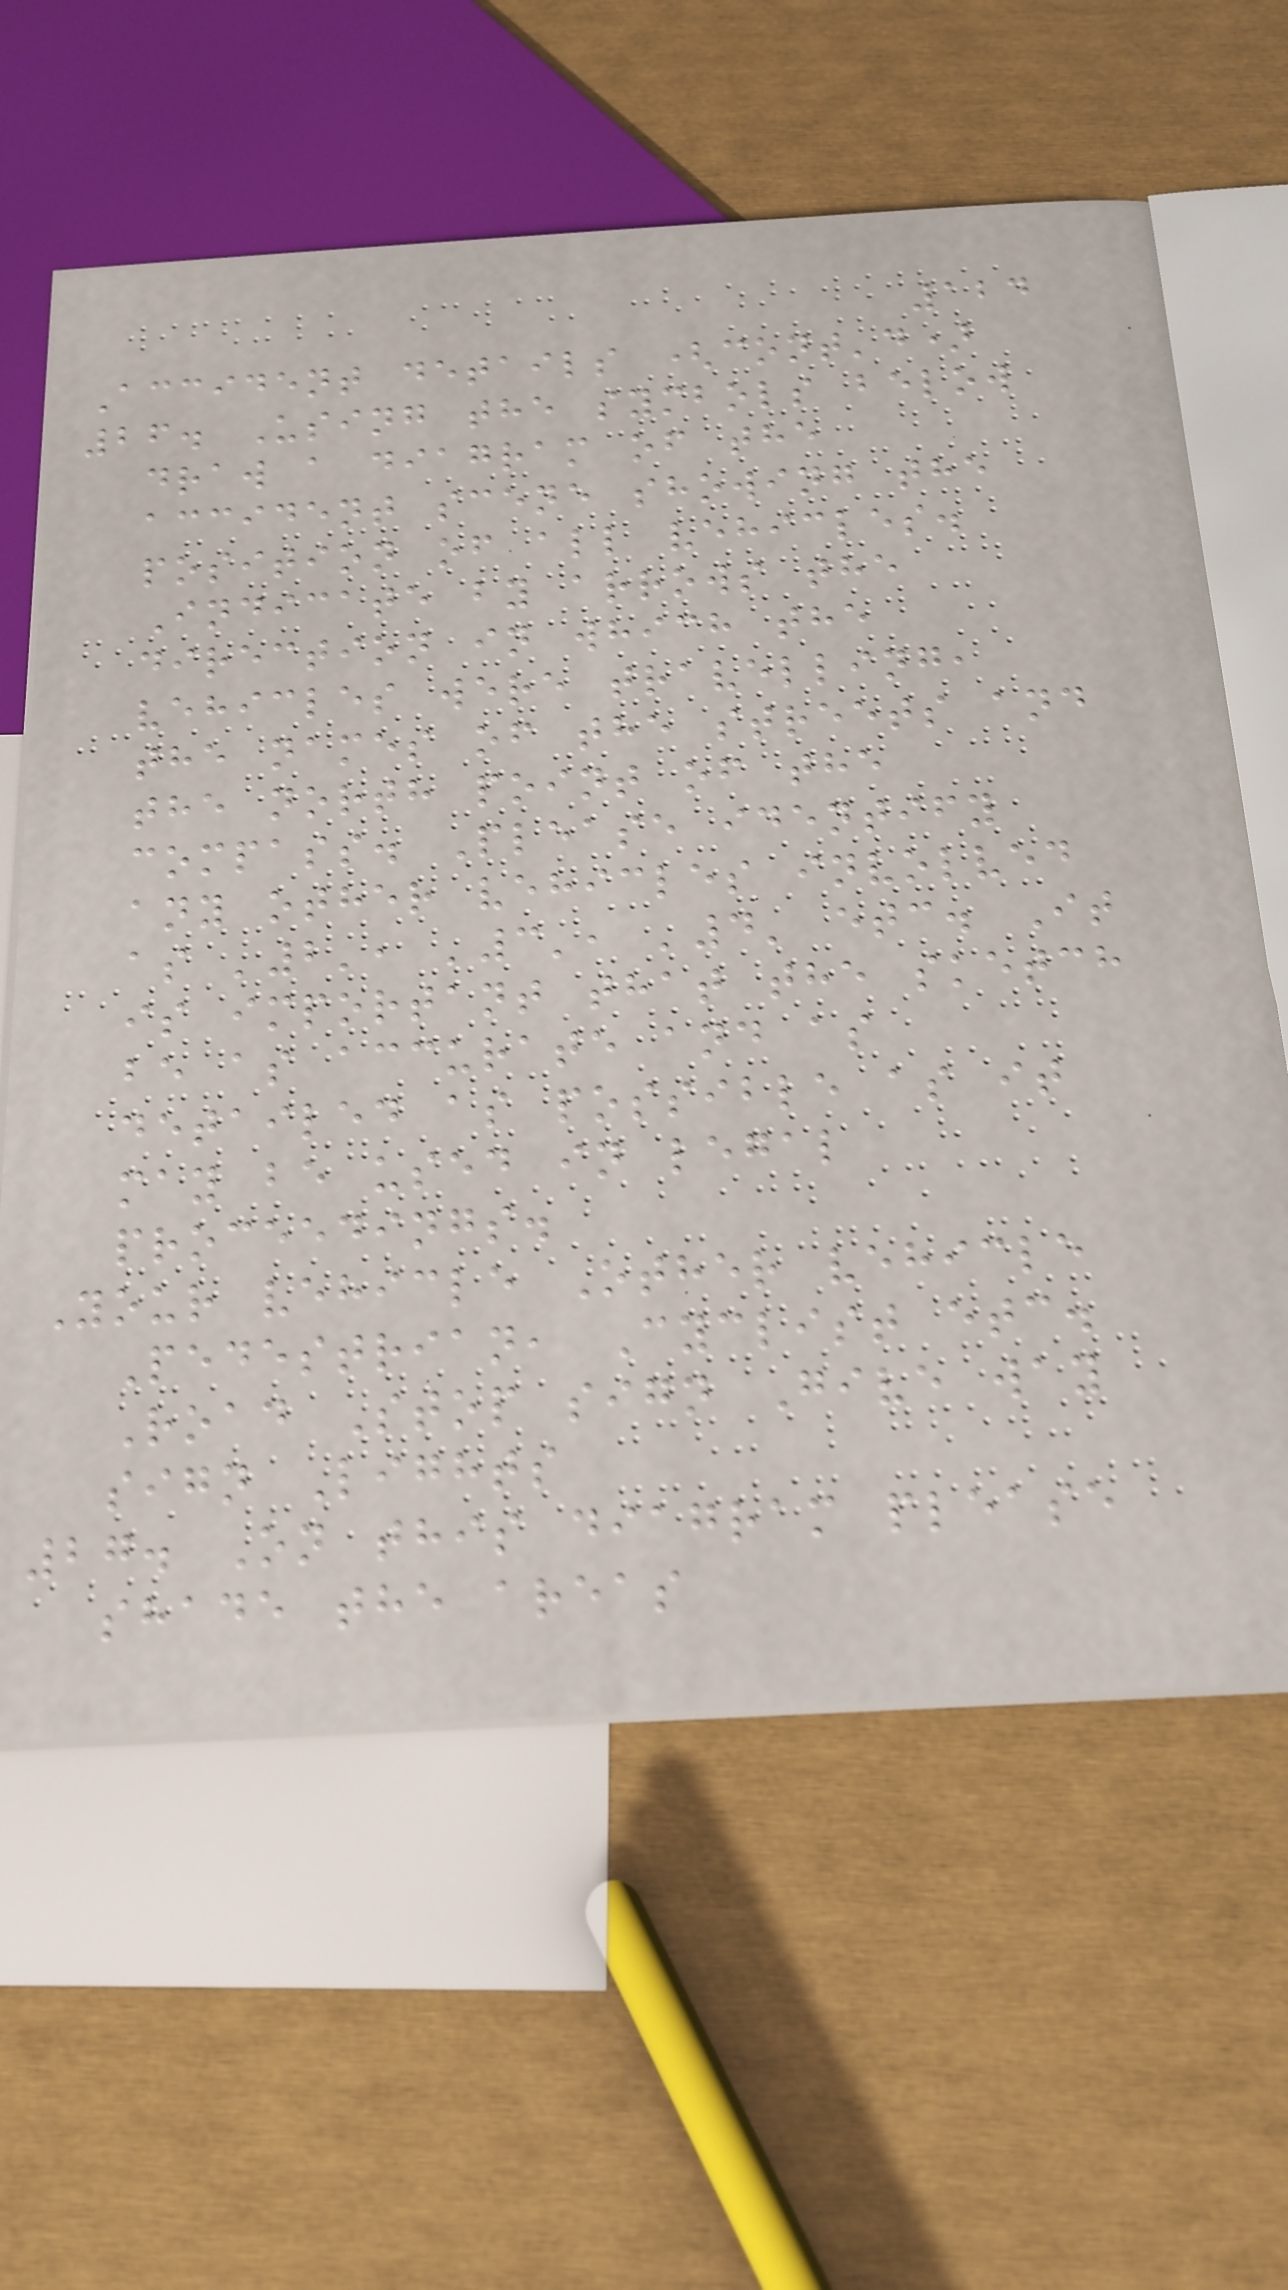124
Accident details (cont'd)
26. Using the symbols below
draw a diagram of the
accident scene showing the
position of all vehicles.
Indicate by arrows the
direction in which the
vehicles were travelling,
the names of the streets and
the north point of the
compass. Please identify
any other vehicles involved
as '2', '3', '4' etc. It
is important that the sketch
be as accurate and as
detailed as possible as it
may be used in legal
proceedings.
Your vehicle Other vehicle
Pedestrian, Cyclist etc.
Road Stop sign Give way
sign Lights
27. On this diagram please
shade the areas
